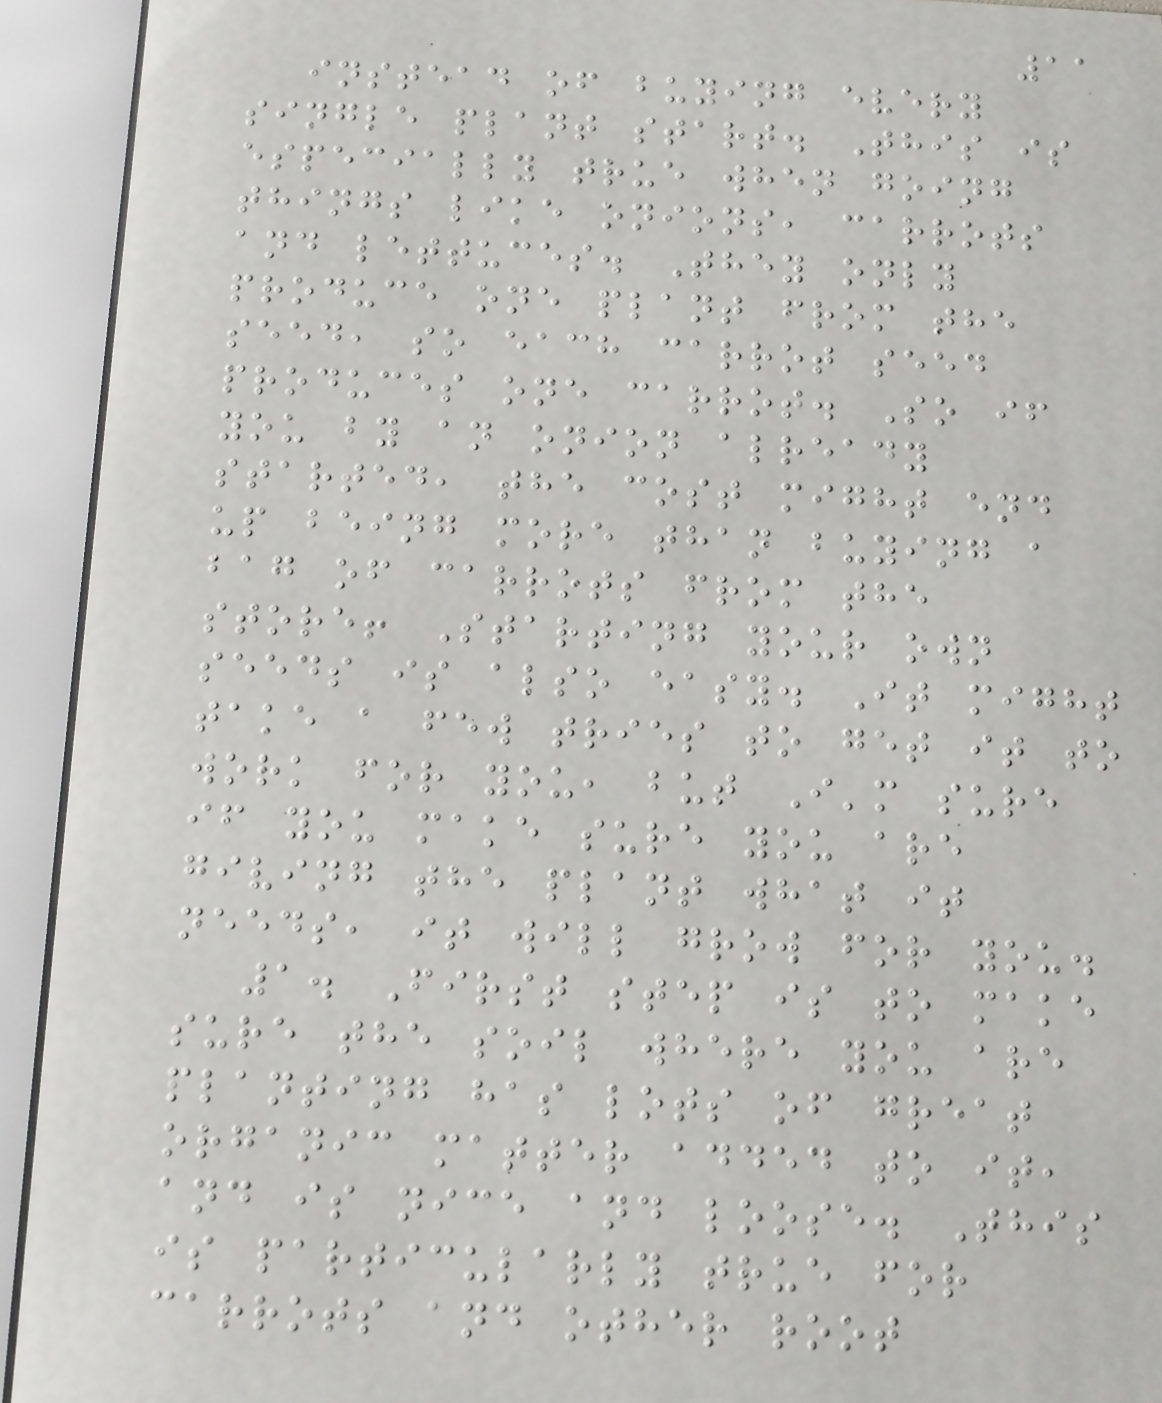11
instead of buying every
single plant start. This is
especially true when going
things like onions, carrots
and lettuces. They only
produce one plant from the
seed, so each carrot seed
produces one carrot. So if
you by an onion already
started, the cost might end
up being more than buying a
bag of carrots from the
store! Starting your own
seeds is also easy. It might
take a few tries to get it to
work for you, but I'm sure
if you make sure you are
giving the plant what it
needs, it will grow for you.
1. First step is to make
sure the soil where you are
planting has lots of great
organic matter added to it,
and is nice and loose. This
is particularly true for
carrots and other root
